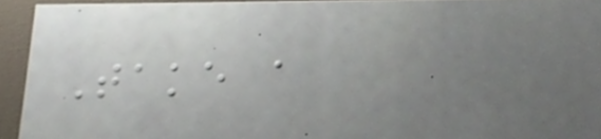Take a
